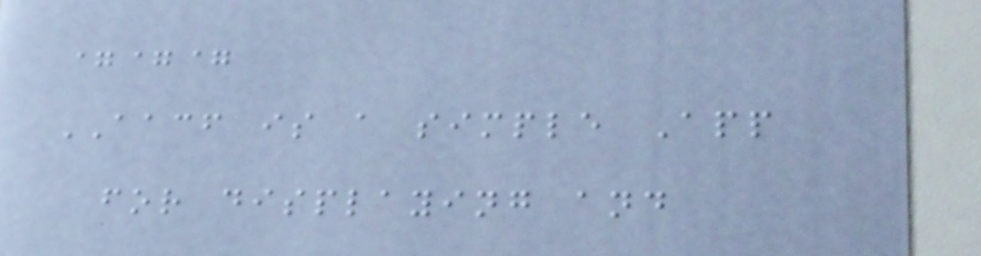===
AACF is a simple App
for displaying and
